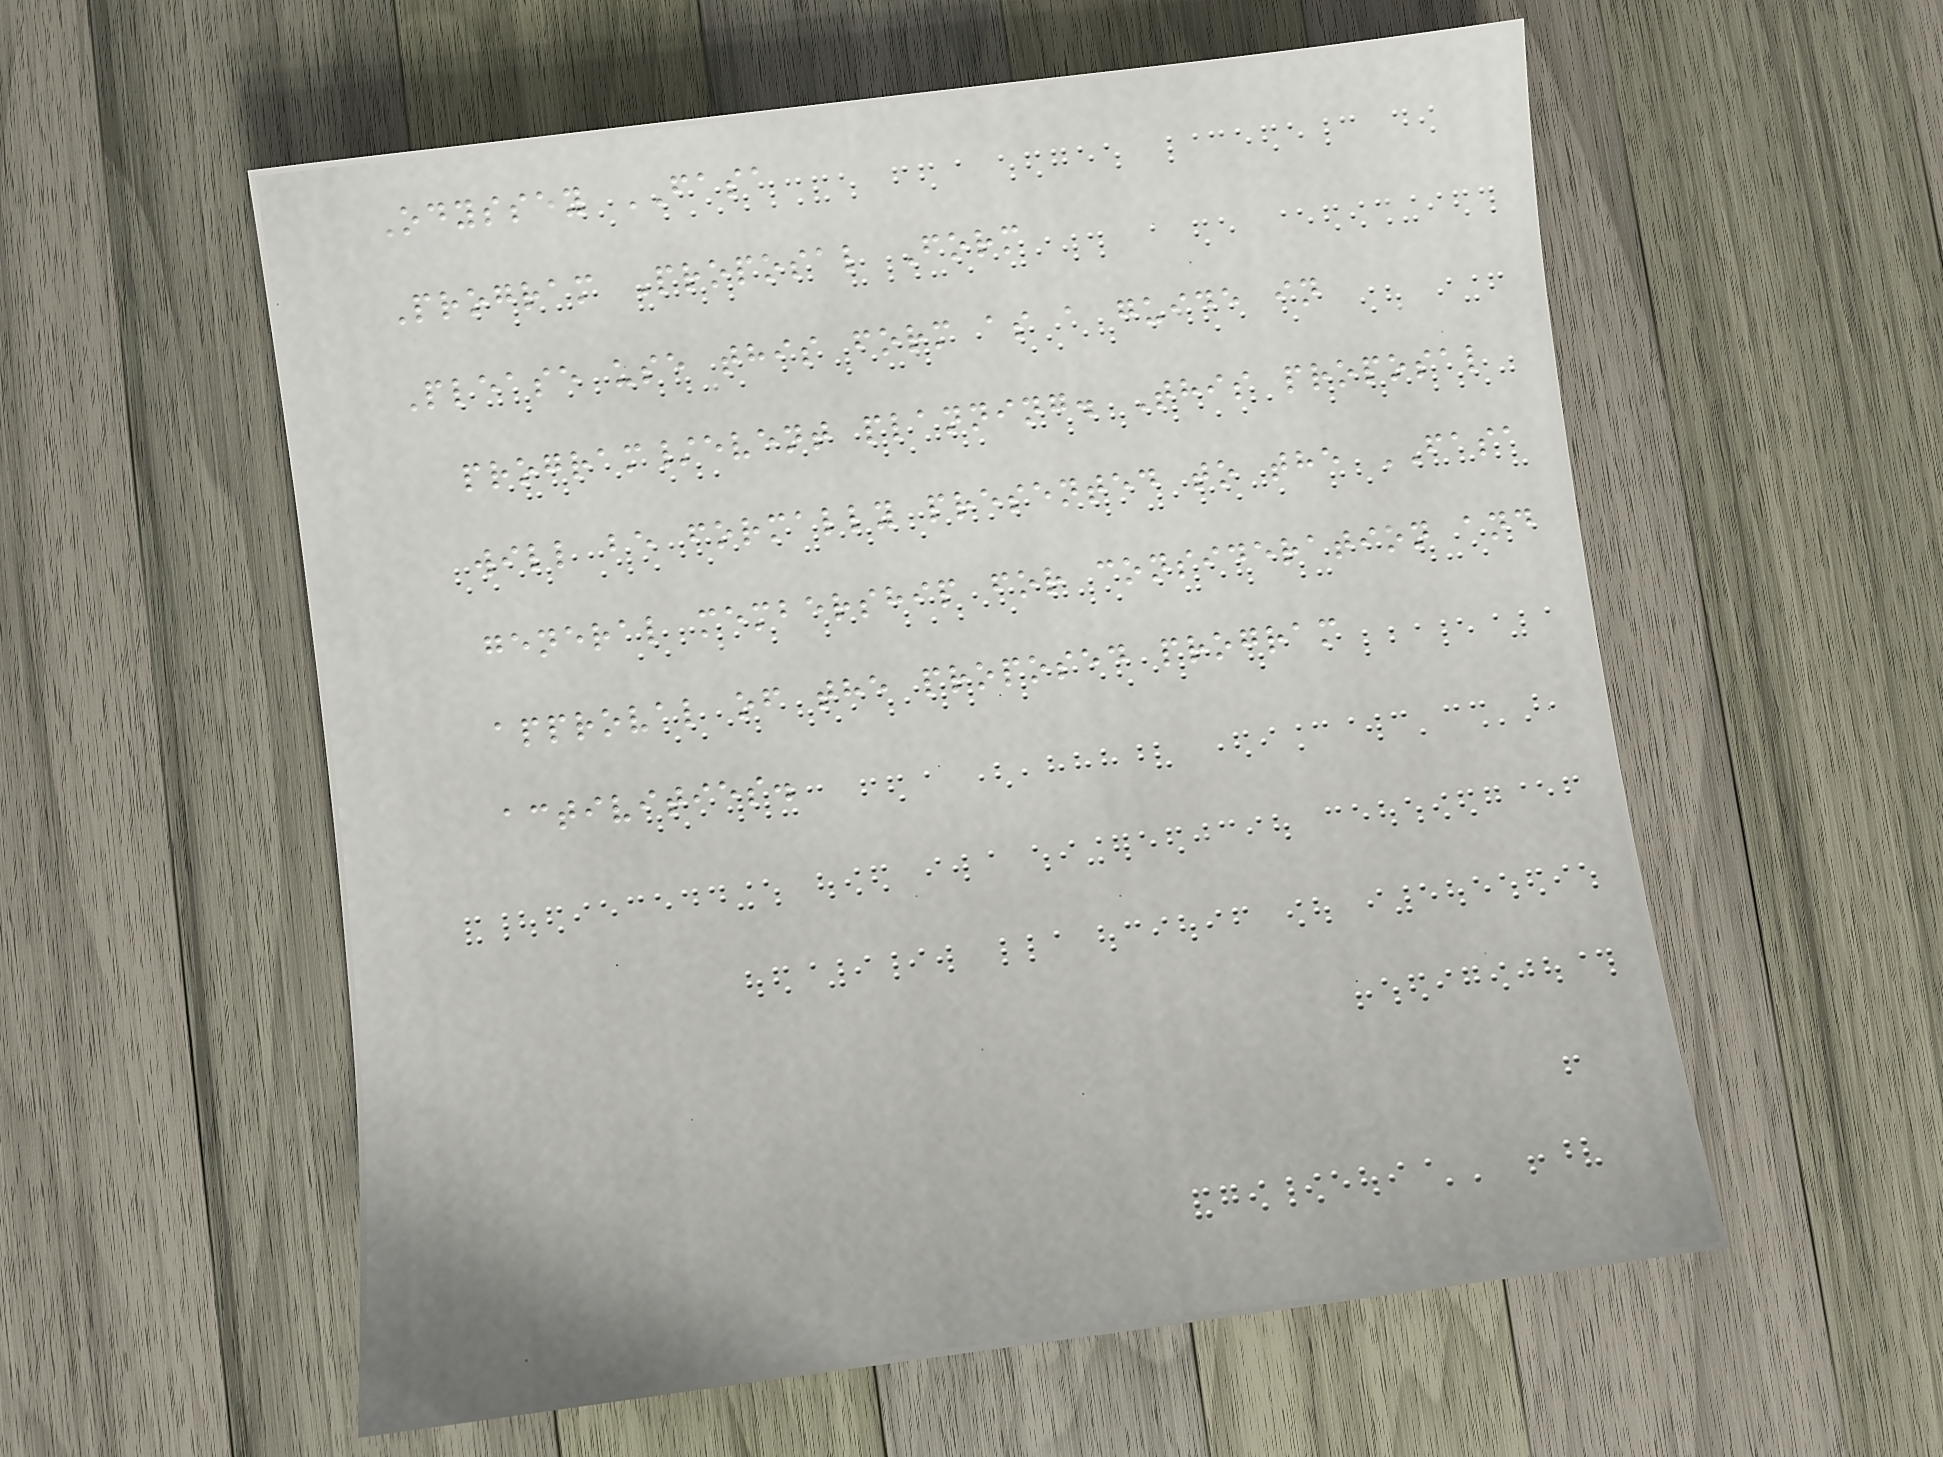Odyssey FASA
Program Proposal Form
Please use this form as a guide in
program/event planning. This proposal
will be formally presented to the FASA
general membership for consideration and
approval of the proposed program
activities.
